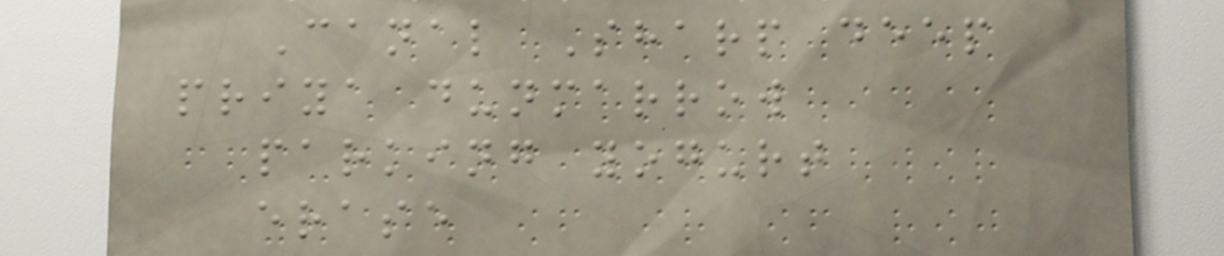Canal Sharp deep
priya dunmarrow
parking yogurt
erase
